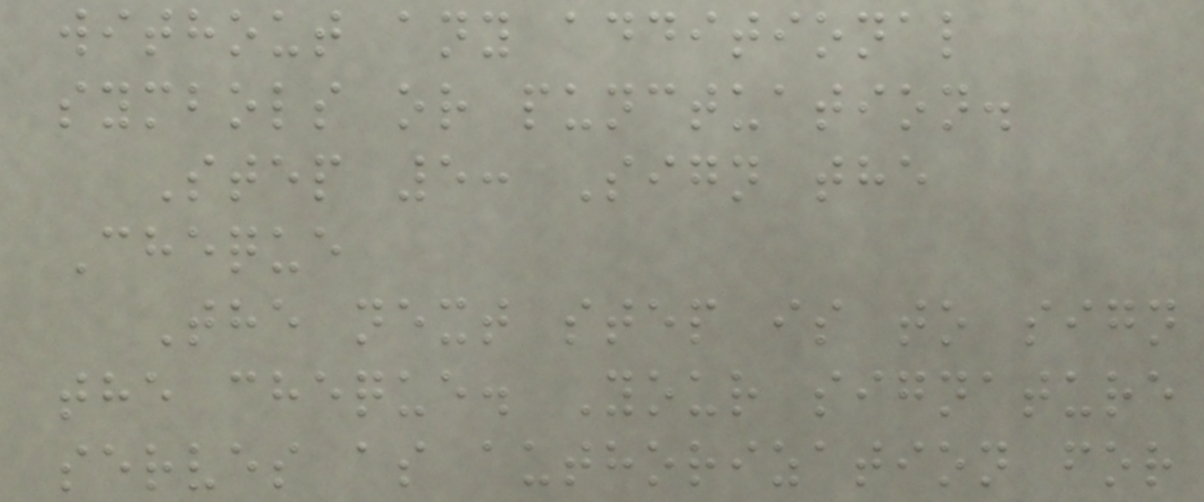without any additional
symbols or punctuation.
Step 5: Sign the
Cheque
The next step is to sign
the cheque. Your signature
serves as authorization for
